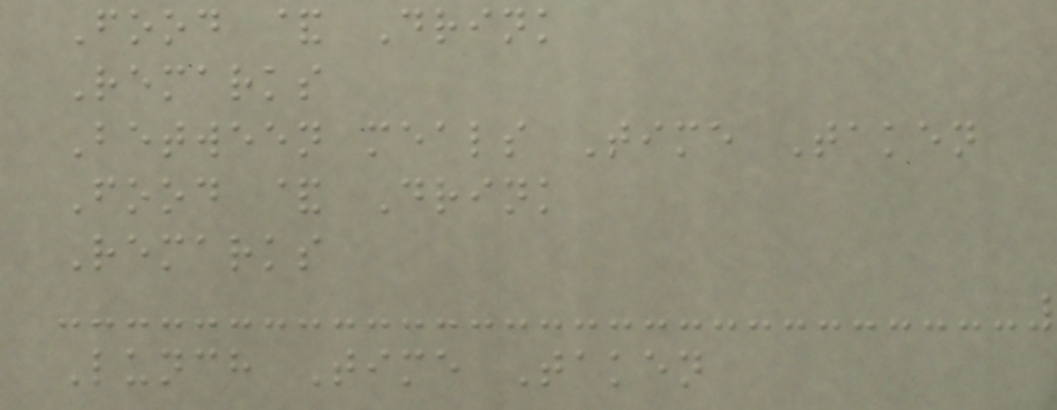Food & Drink
Remarks
Between meals Time Taken
Food & Drink
Remarks
Lunch Time Taken
